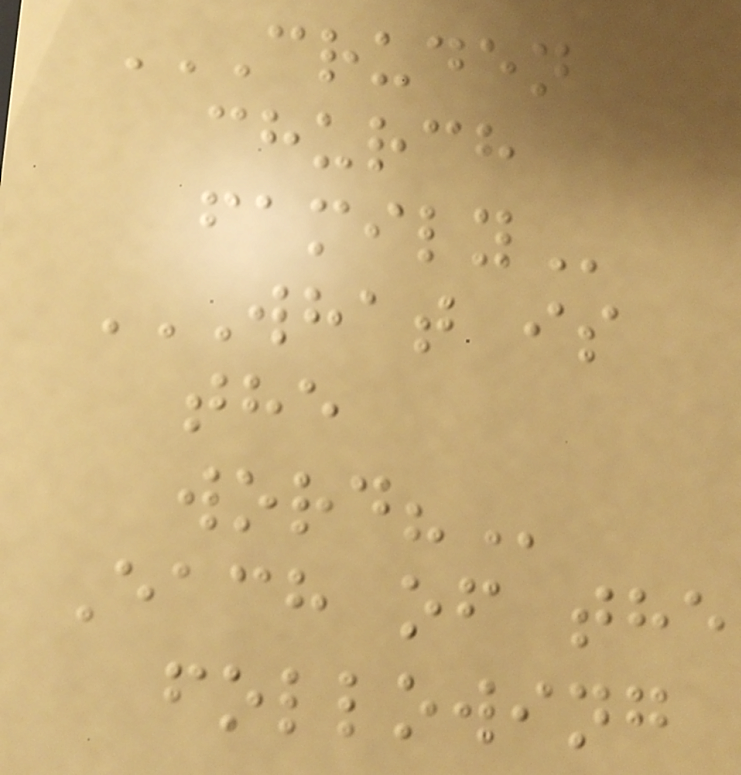CRUDEN
CHURCH
FAMILY
WHAT IS
THE
WORD?
Each of the
following
